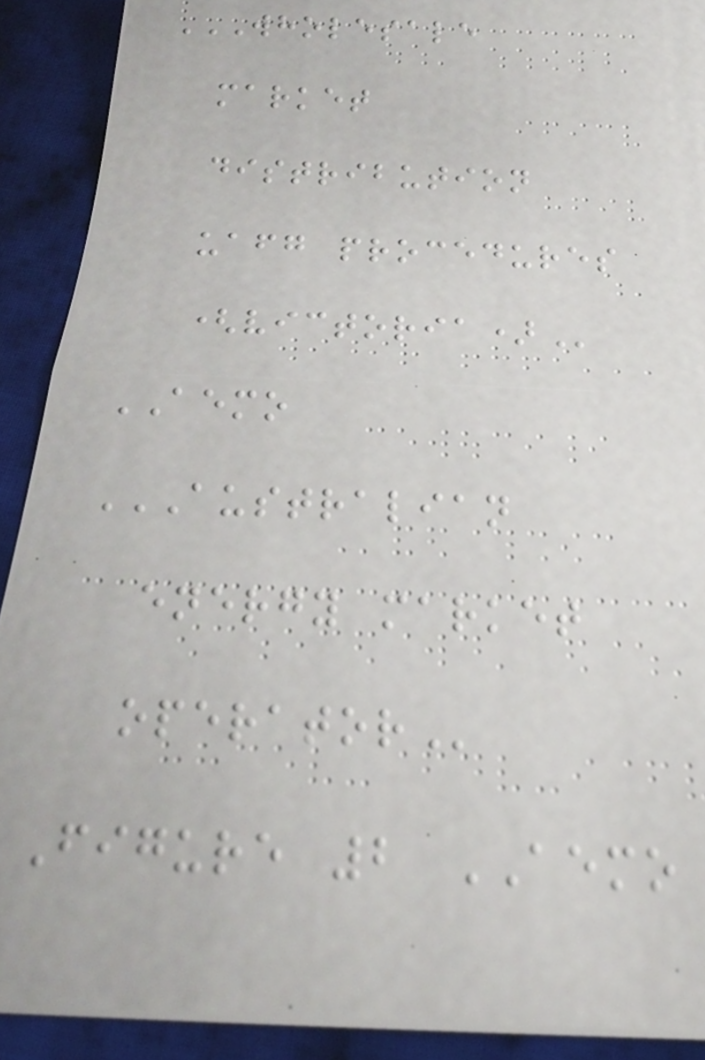WHOLESALE
MARKET
DISTRIBUTION
UAFG PROCEDURES
(VICTORIA)
AEMO
AUSTRALIAN
ENERGY MARKET
OPERATOR
Figure 2 AEMO
